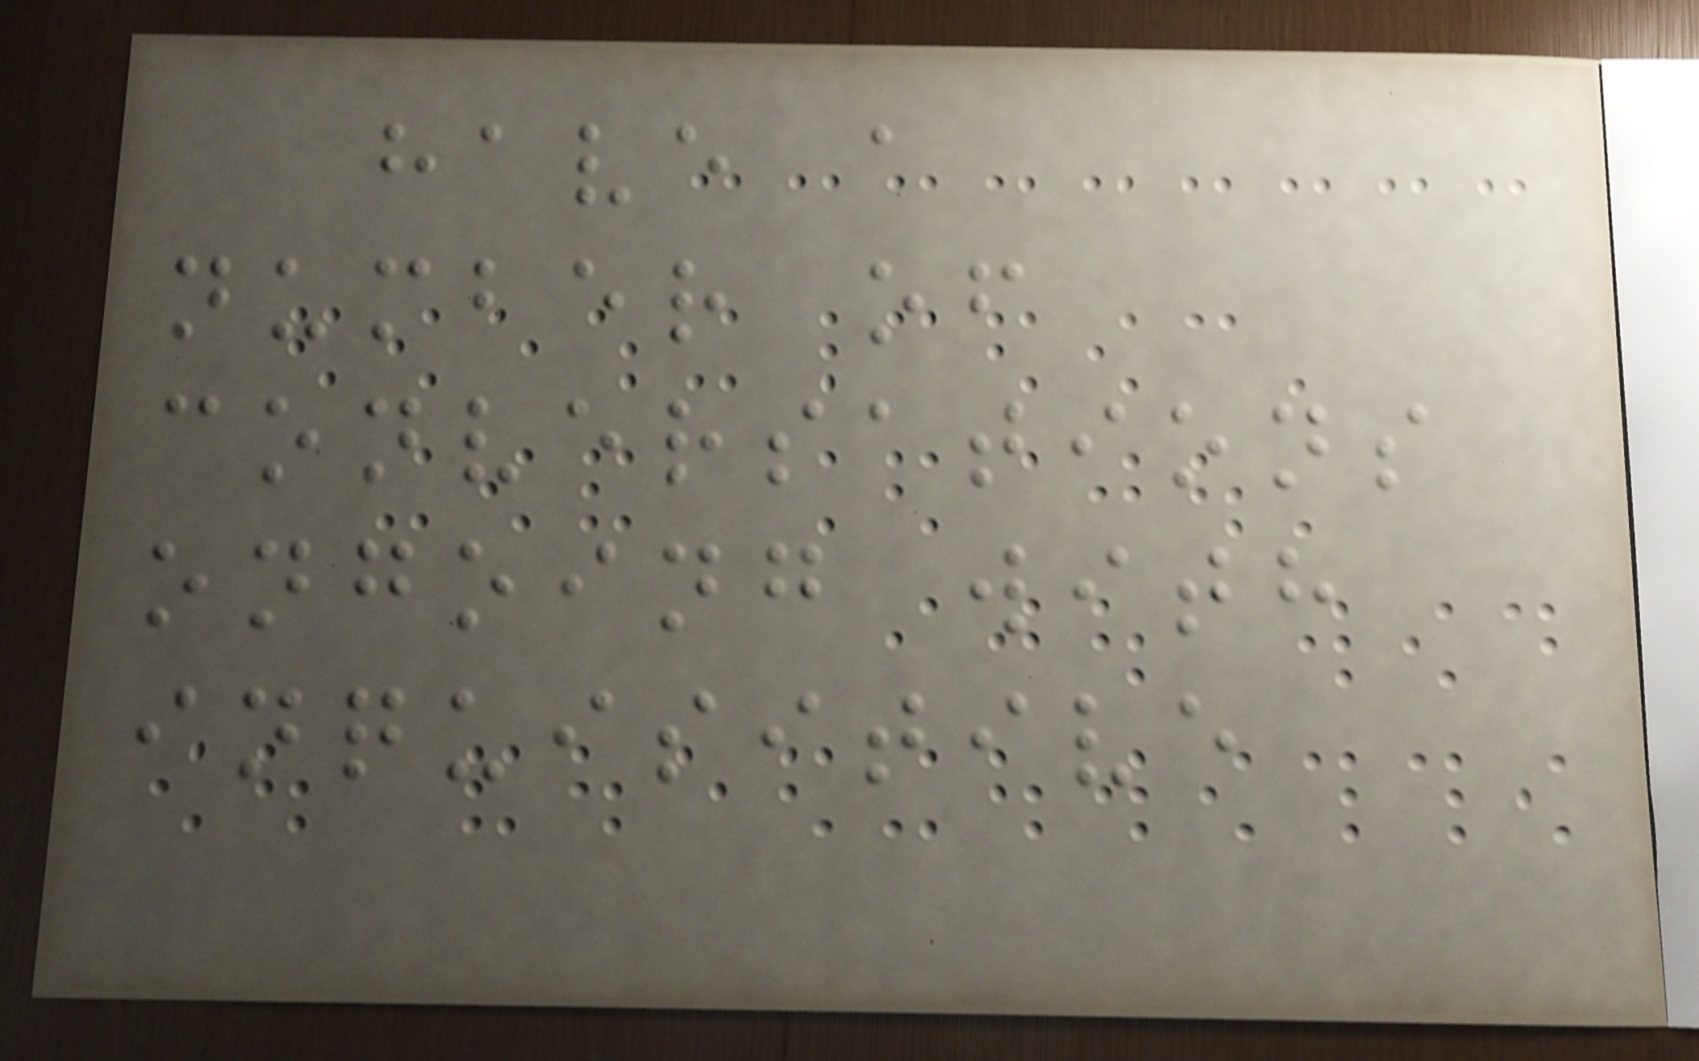have a
number of
conversations
ongoing with
inquisitive
